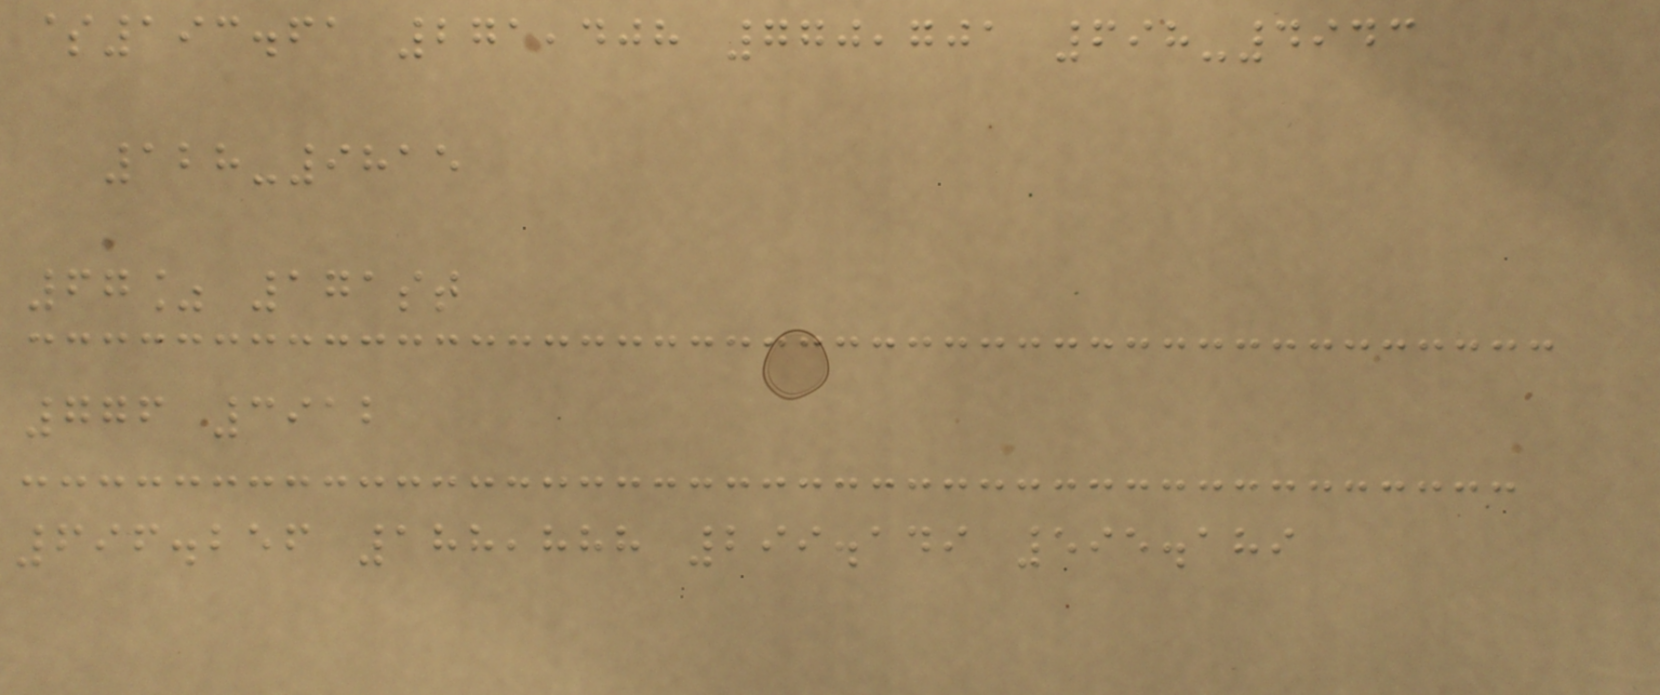$193.61 271,408 770,701 698-4943
128-9815
67% 171st
776 3912
696.256 188,888 299.149 595.189
